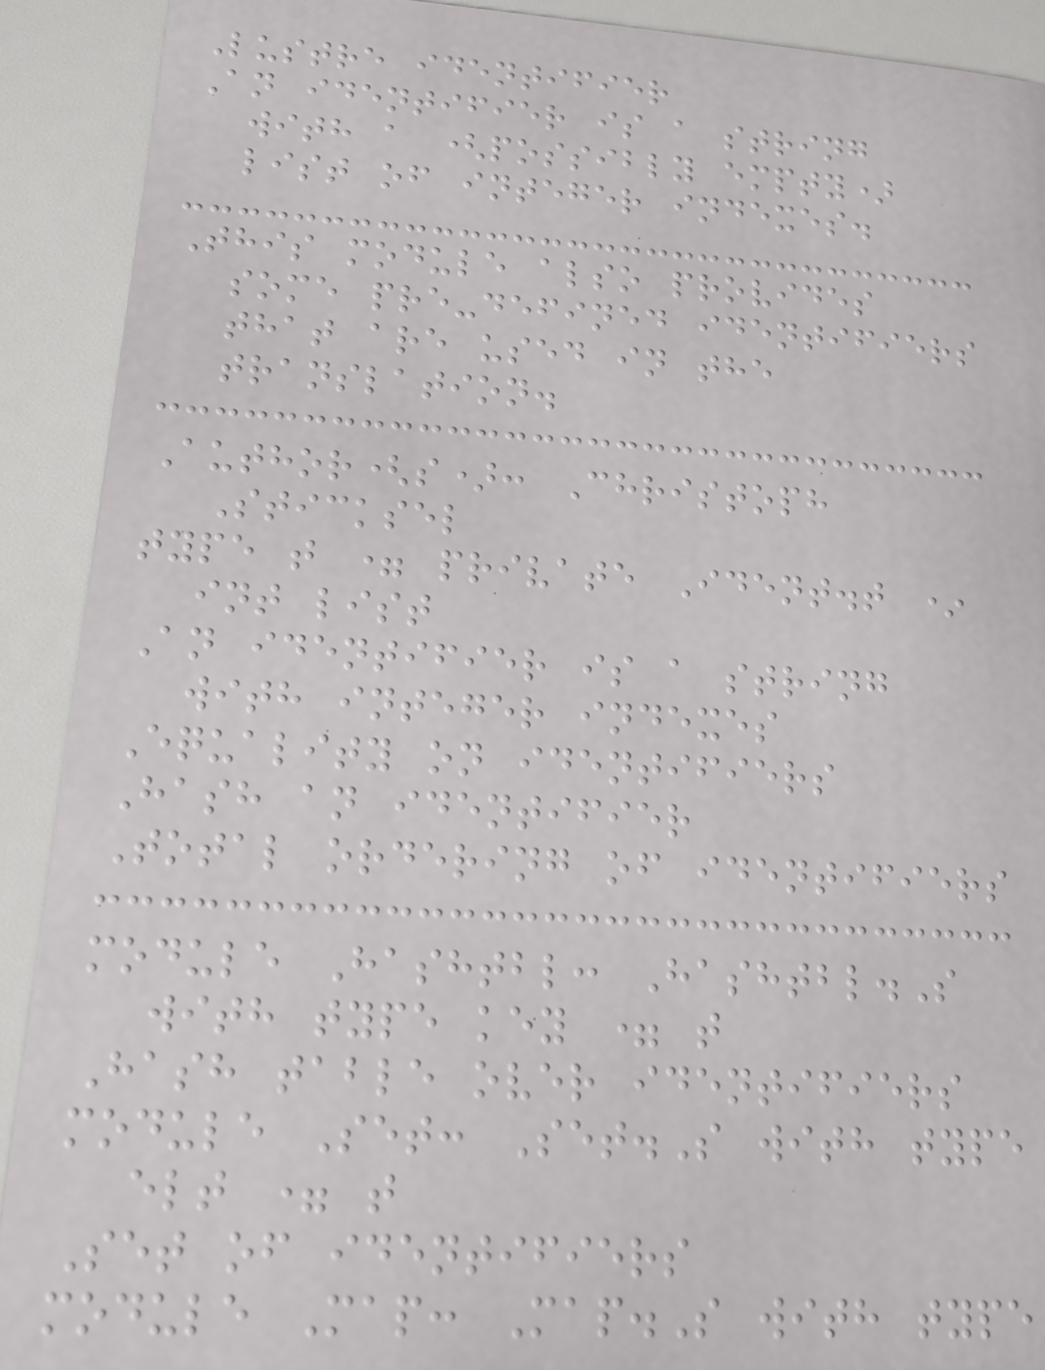Lustre identifier
An identifier is a string
with a (possibly empty)
list of integer indexes.
This module also provides
some pre-defined identifiers
that are used in the
translation.
Author(s): Christoph
Sticksel
type t = private Ident.t *
int list
An identifier is a string
with integer indexes
Equality on identifiers
Hash an identifier
Total ordering of identifiers
module Hashtbl: Hashtbl.S
with type key = t
Hash table over identifiers
module Set: Set.S with type
elt = t
Set of identifiers
module Map: Map.S with type
